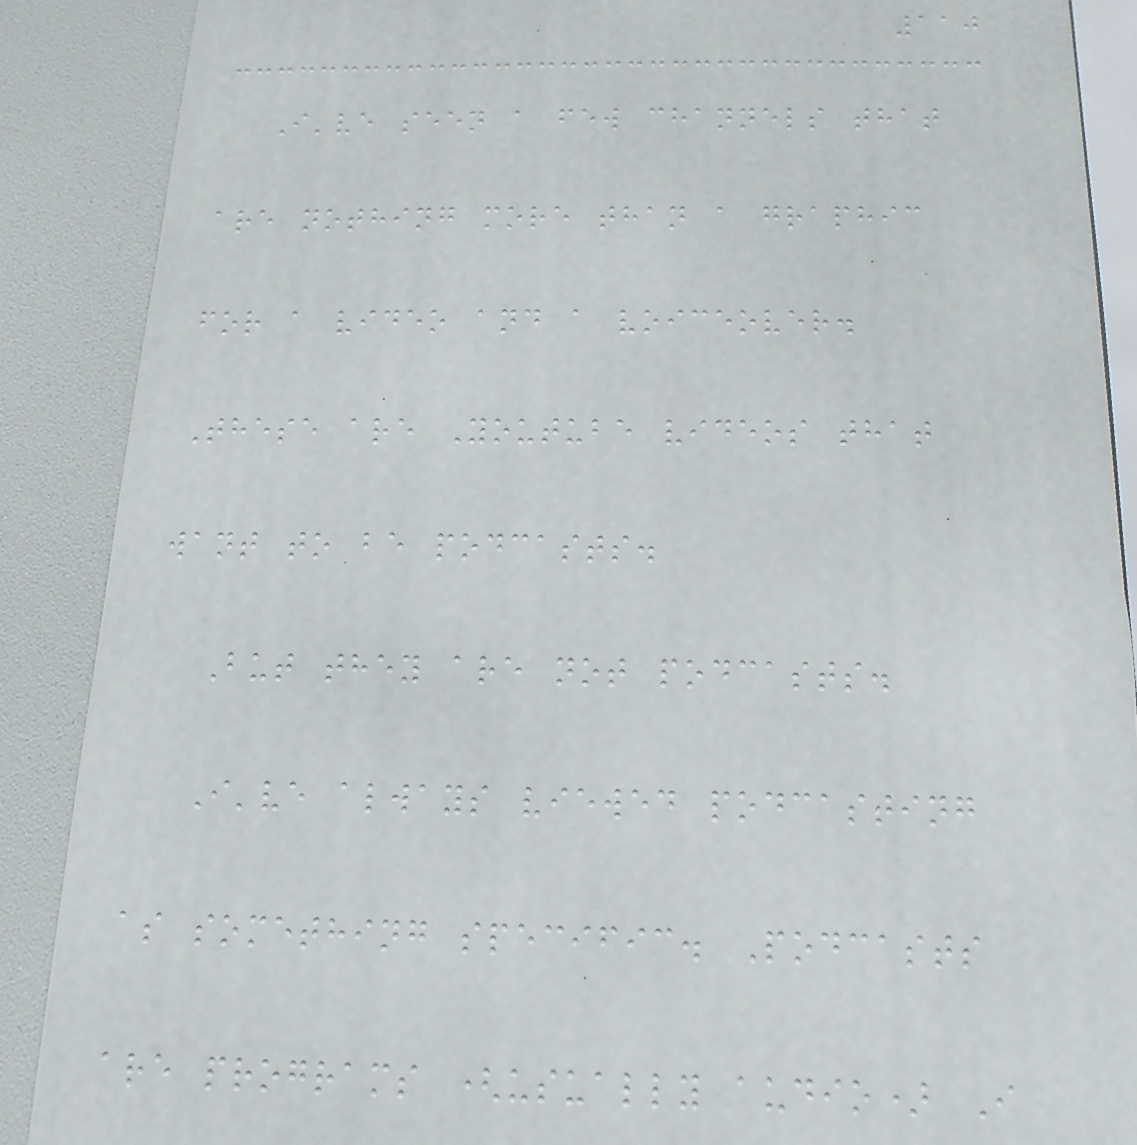110
I've seen a few channels that
are nothing more than a graphic
for a video and a voiceover.
These are Youtube videos that
want to be podcasts.
But they are not podcasts.
I've always viewed podcasting
as something specific. Podcasts
are programs (usually audio) I
